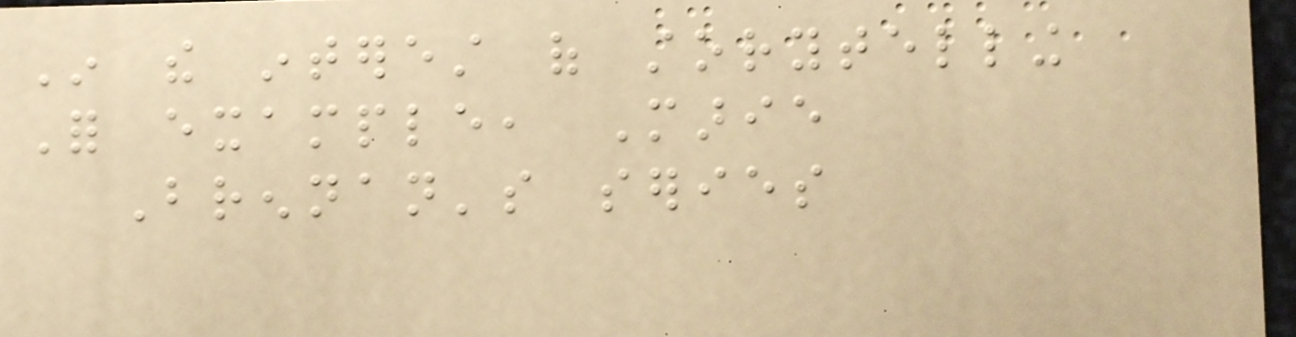In the interest of storytelling
For example, Marie
Brennan's series
